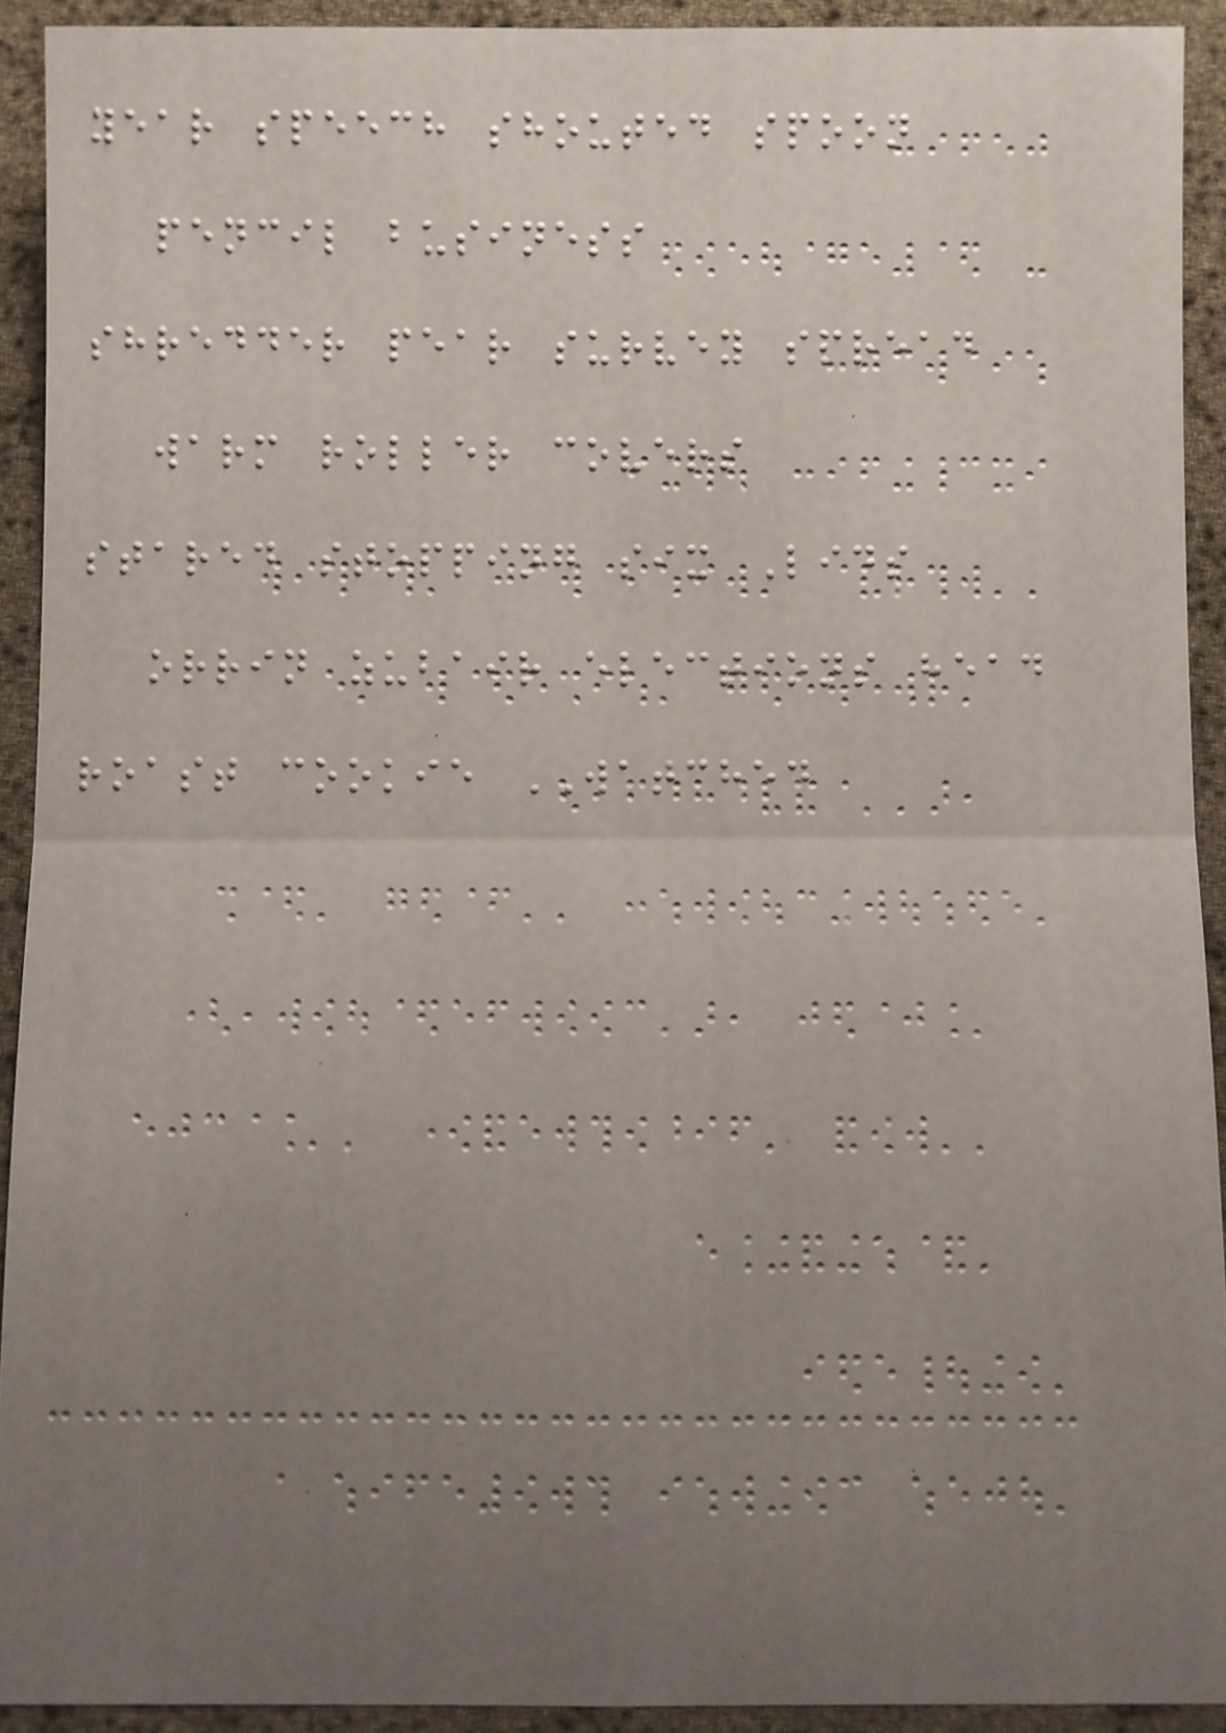year speech shouted spoon
pencil business
shredder pear survey spread
warm roller covers
stared stopping six Lids
orrin zubair elections head
roast cookie WATCHED
